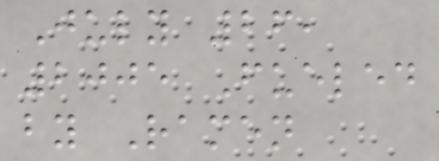July 26,
2005 Fueled
by Ramen
